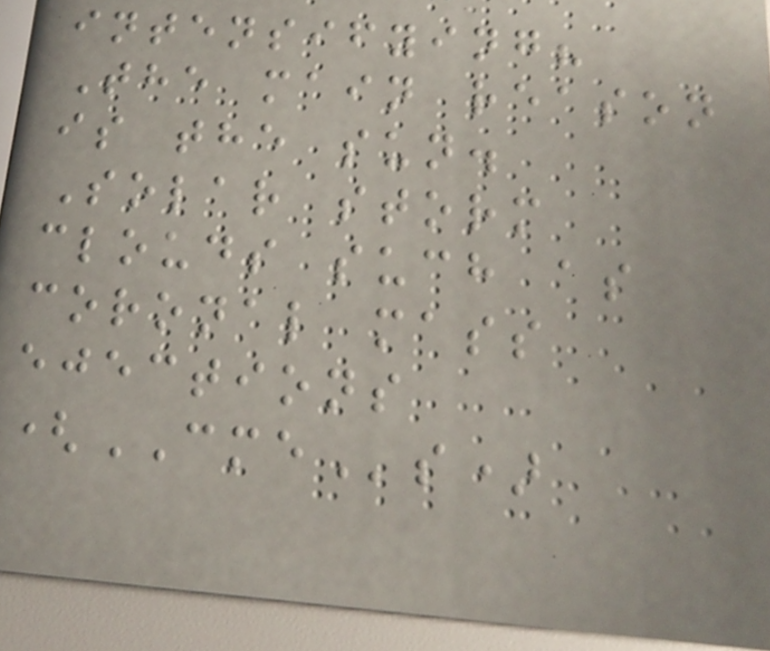intensifying?
The main reason
is the sun.
Solar storm
clouds such as
coronal mass
ejections
(CMEs)
